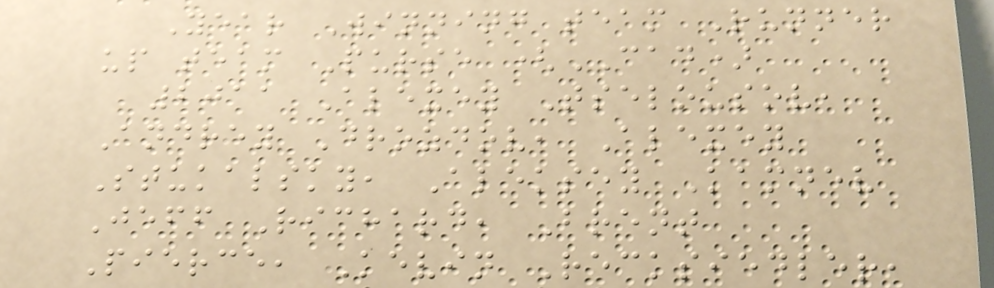Year Winning team Runner
up team Purse (CAD)
2011 Alexey Tselousov,
Andrey Drozdov, Alexey
Stukalsky, Aleksey Kamnev
Jeff Richard, Brent
Pierce, Kevin Recksiedler,
